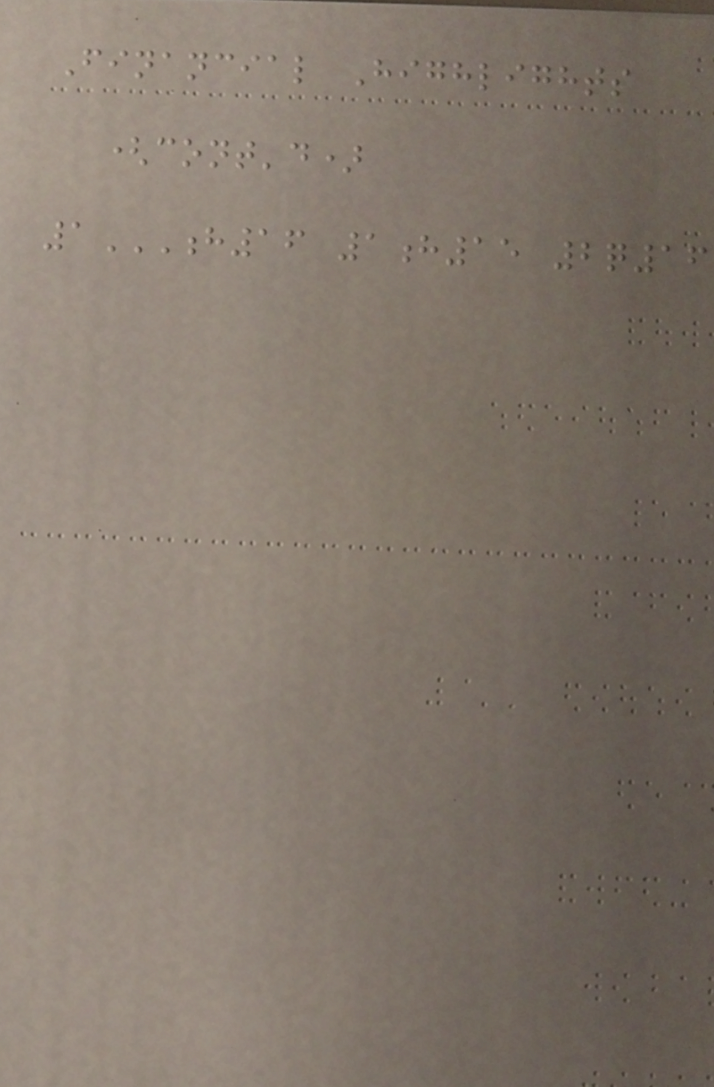Financial Highlights
(cont'd)
1H16 1H15 2Q16
